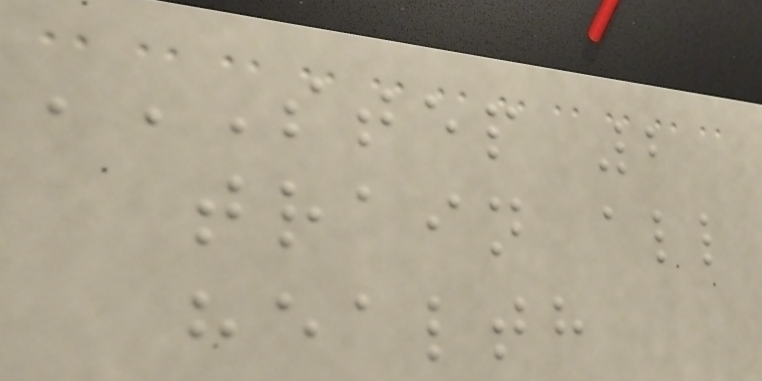STEP 2
TRAIN ALL
HEALTH
